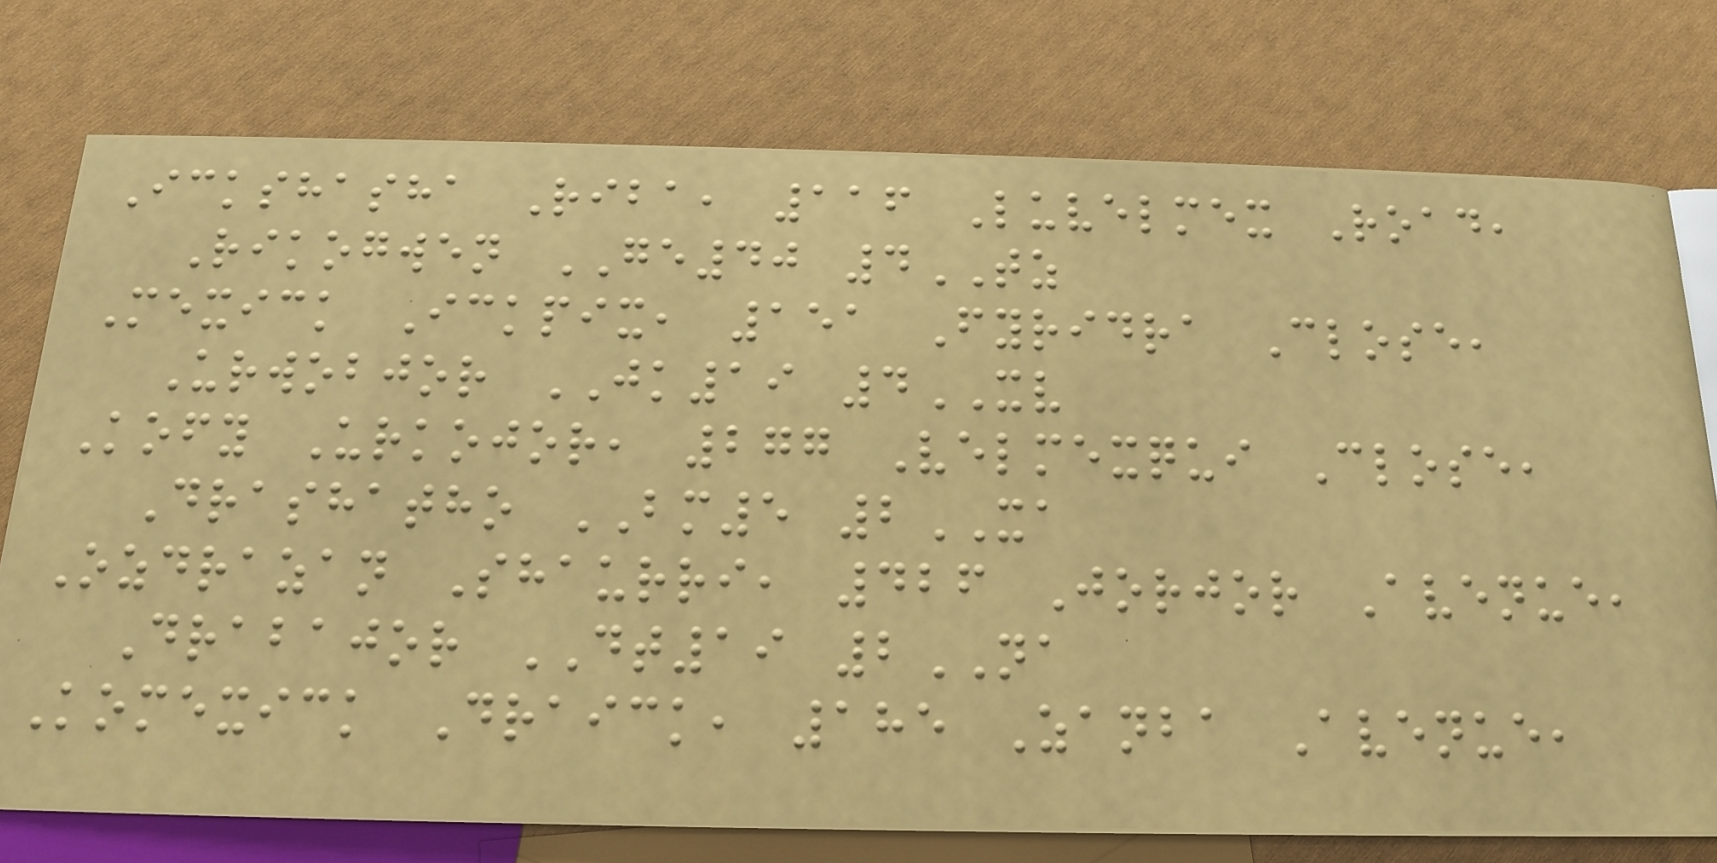Ickshasha Riba, 116 Luvelmex Road,
Rikogwen GE40 4TZ
Mexick Ickpix, 151 Fyridra Close,
Urwobjor JK19 4XV
Kofy Urkojor, 277 Velmexqui Close,
Drashatho BM5 2XA
Ozdrazan Shaurri, 426 Jorjor Avenue,
Drabajor DT19 2NA
Komexick Draick, 185 Zanba Avenue,
